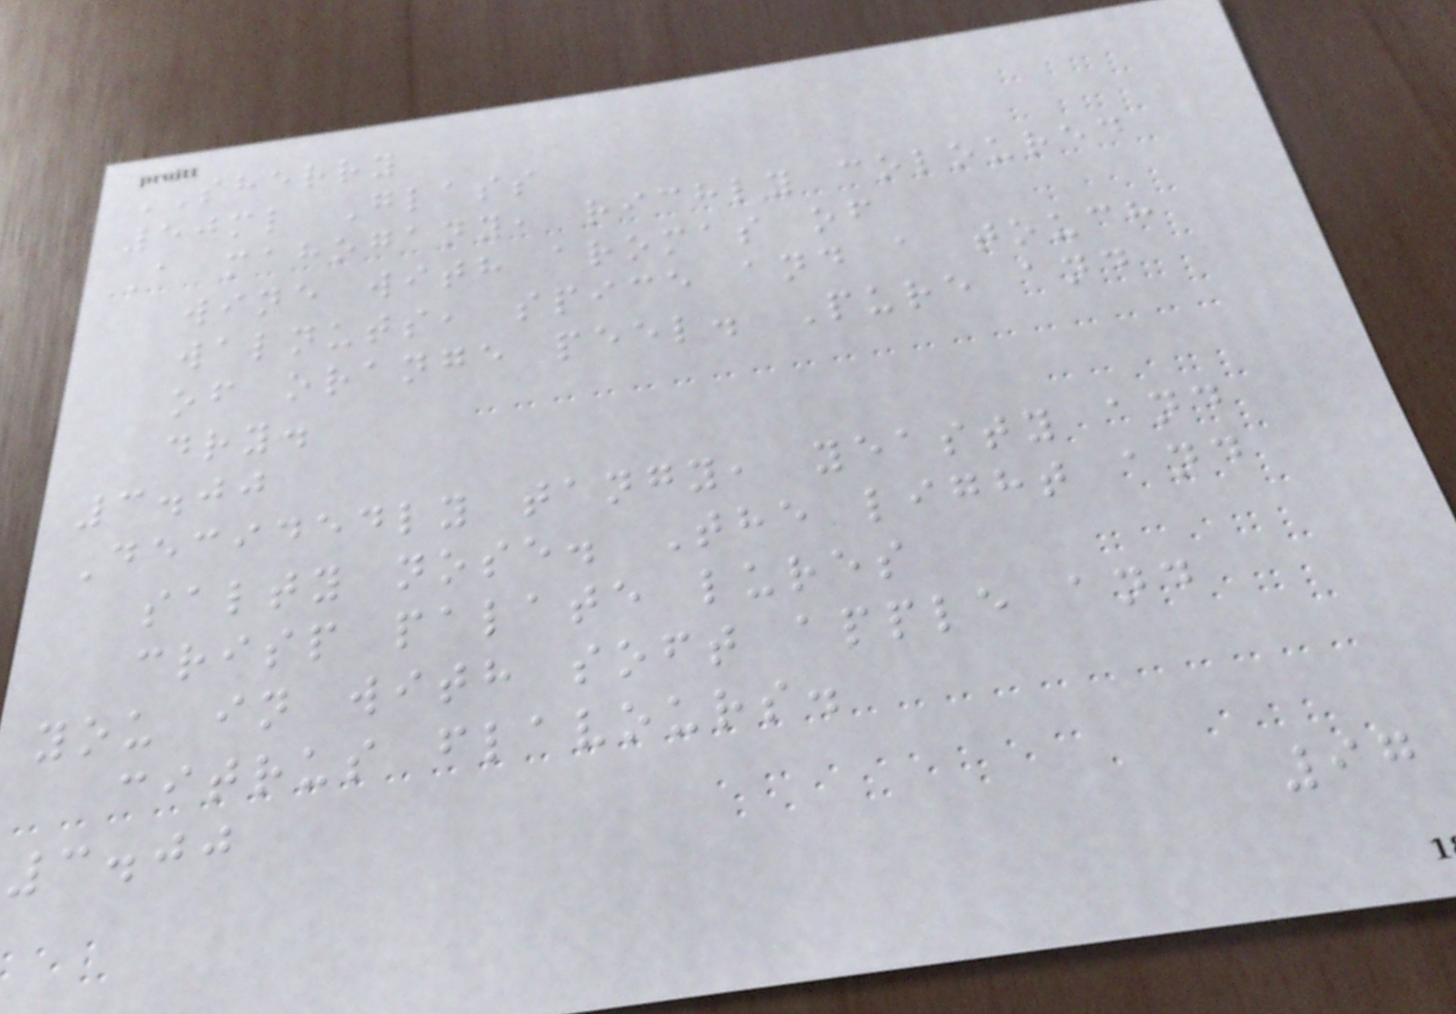SHERRY
50ml Glass
A mahogany, richly coloured
wine with aromas of
walnuts, spice and a touch
of orange peel. Pure and
dry.
3.00
Decidedly tangy, yeasty and
salty nose. The light and
crisp palate lures
you in with soft apple and
citrus flavours.
3.00
97
